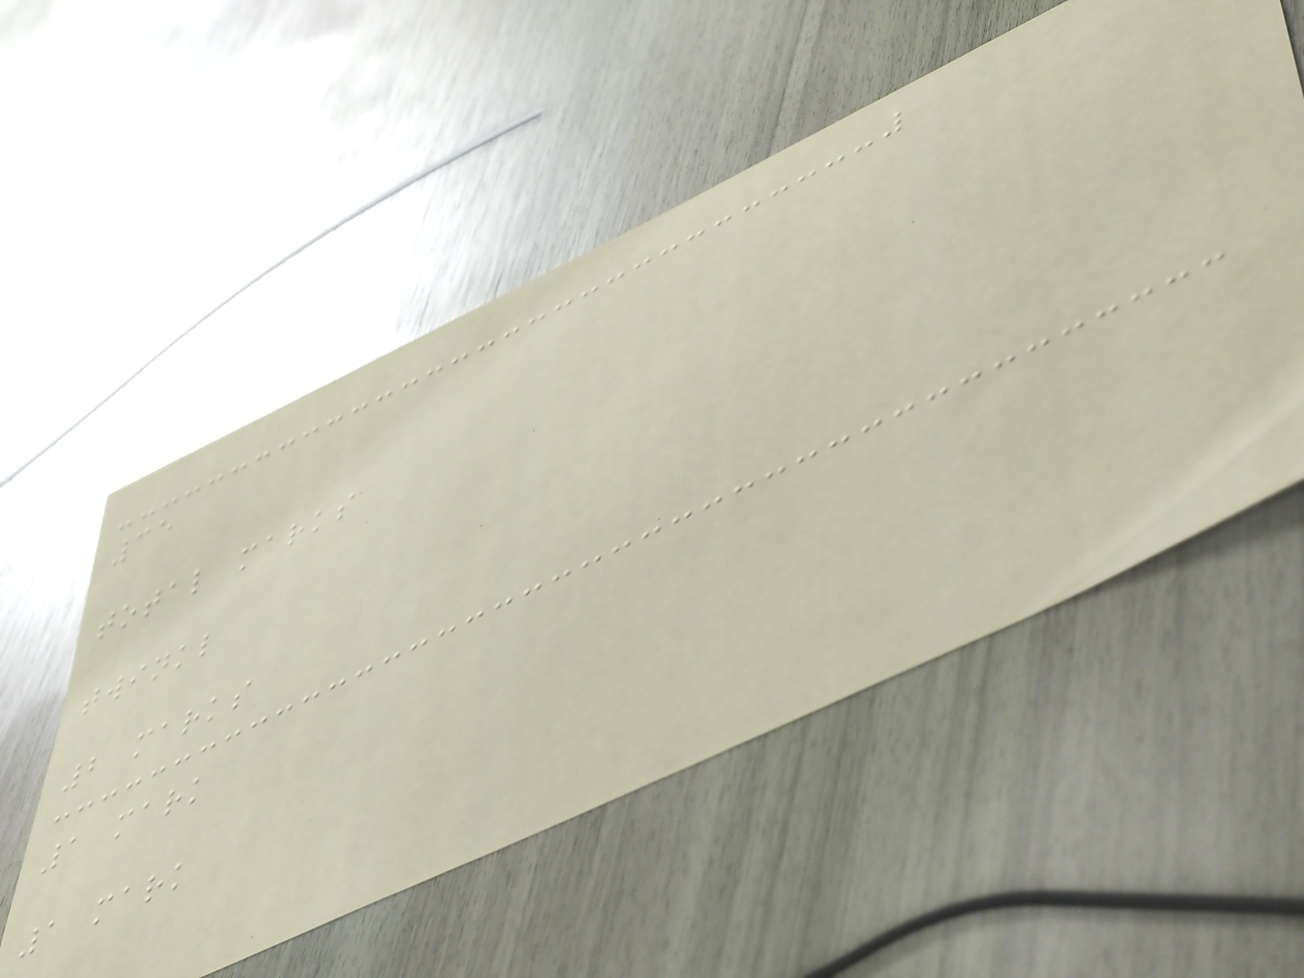35
total marks
twinkl
2 marks
1 mark
1 mark
